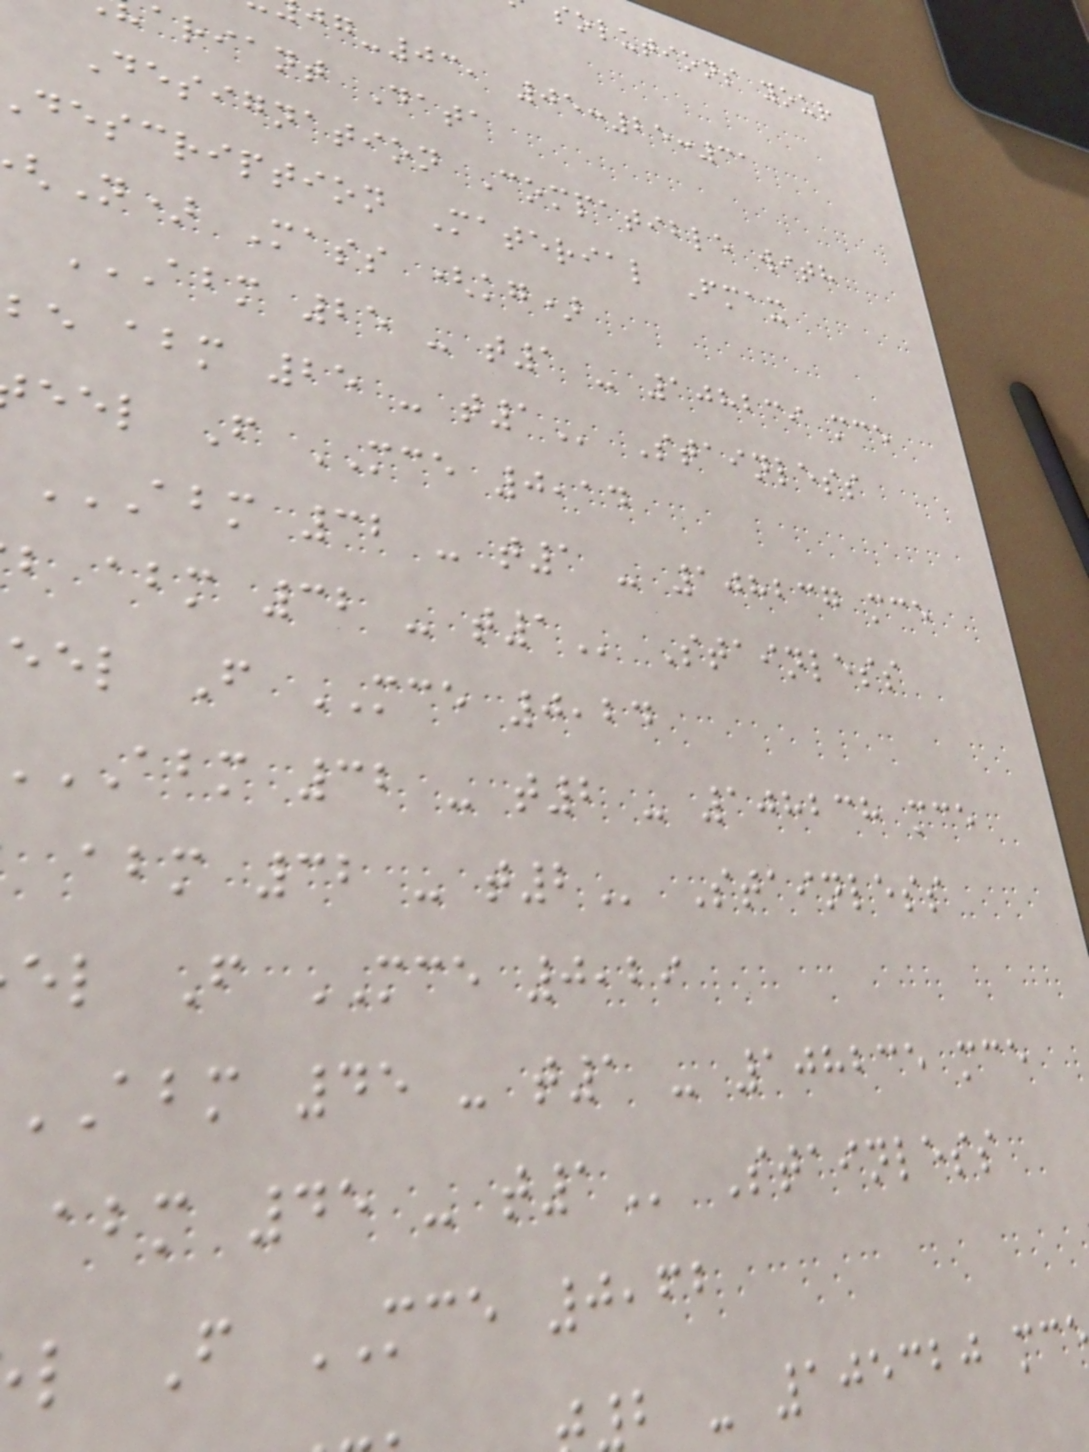solutions your
-03, 05:25:31
ariant Data
Designation Compatible with
description Material Fmax
N) Mass (kg)
ABM 25 - T1 - 108239 MCE
be abm 25 -
eel F MCE 0,14
ABM 32 - T1 - 108237 MCE
b abm 32 -
eel F MCE 0,24
ABM 32 - t2 - 108238 mce
abm 32 -
el F MCE 0,29
ABM 45 - t1 - 108235 mce
abm 45 -
l F MCE 0,62
b - 105320
